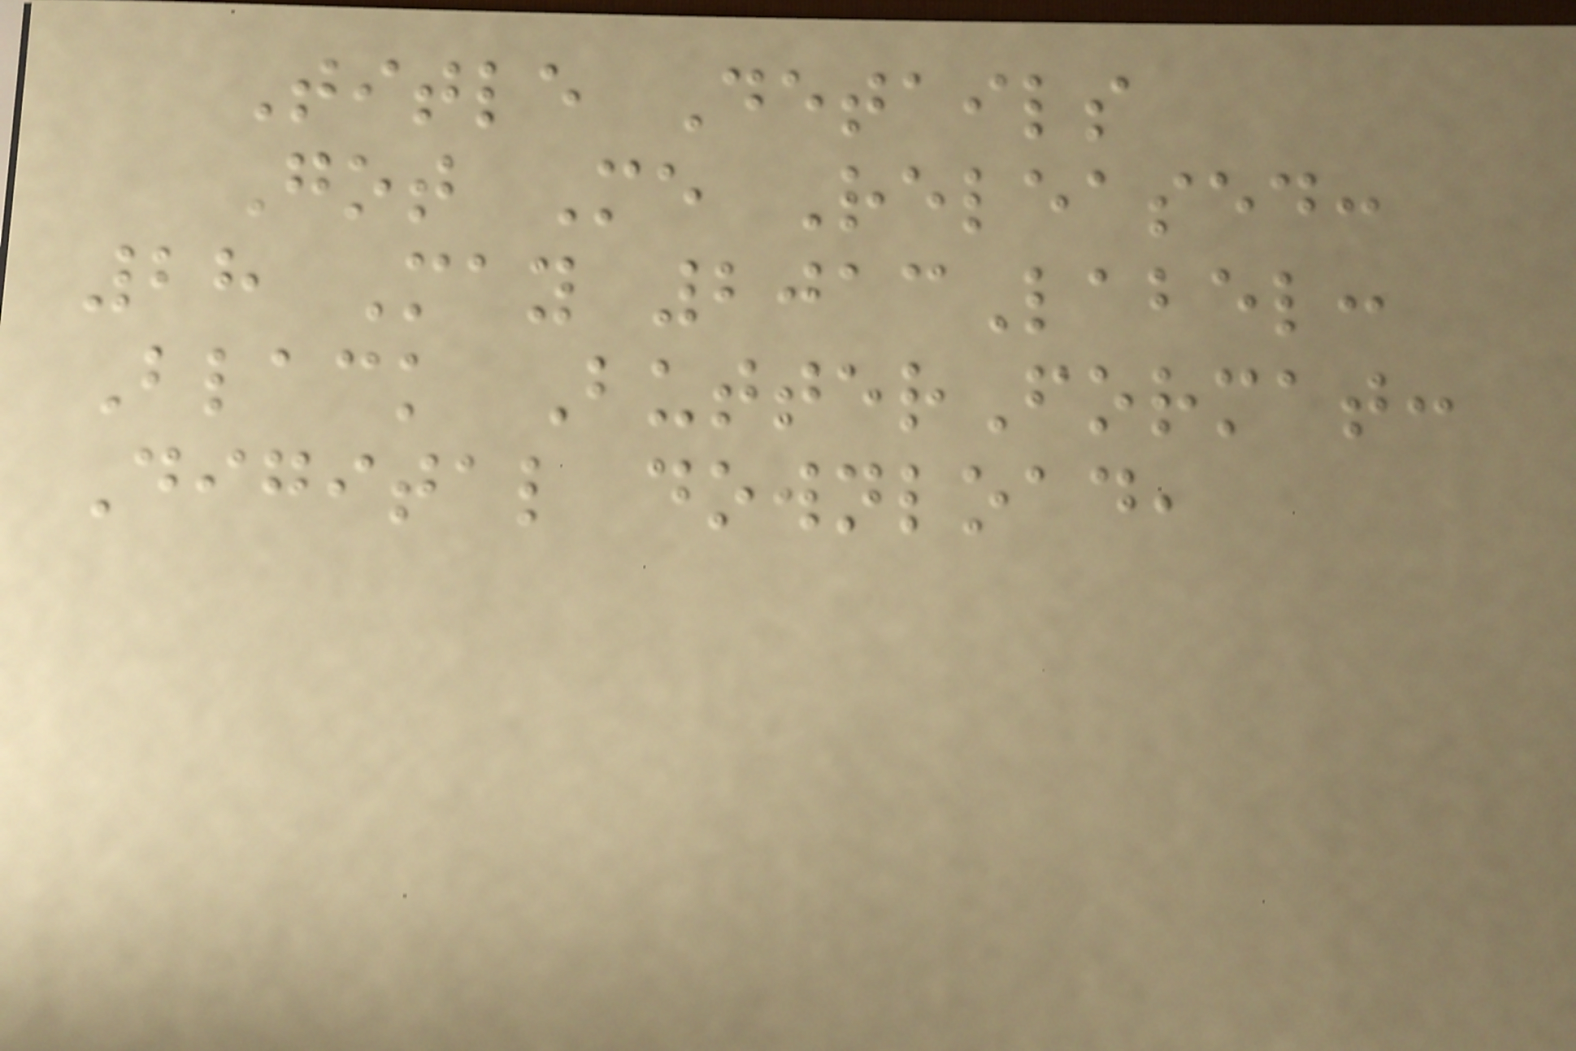Title Details
Got Me Released:
28 May 2013Label:
Black ButterFormat:
Digital download,
